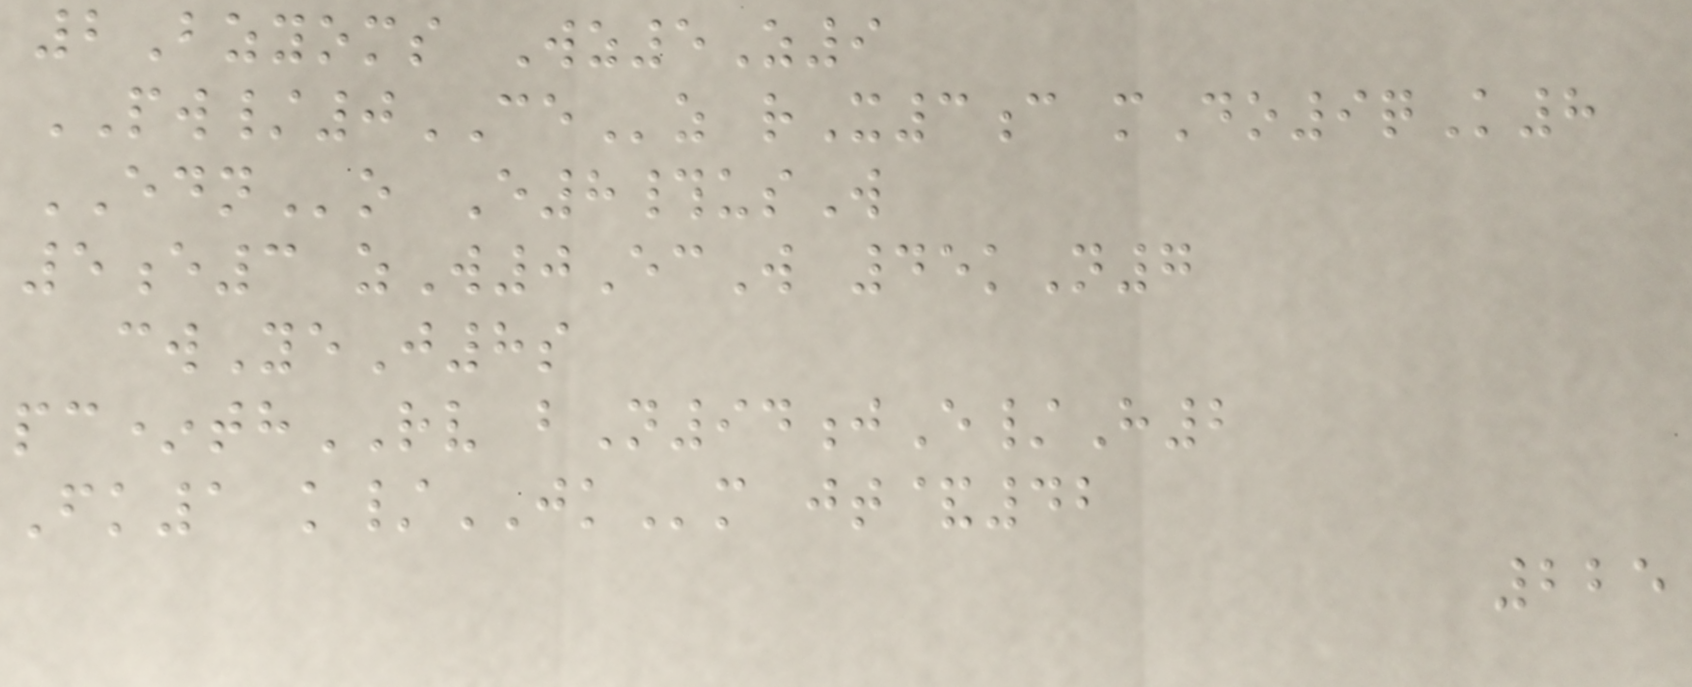2Bzyoms Wz5Z9
PW/0CEz rX3c mDo9qK8
EDNo E8#usW
5e3 zW0EcW 45kN7
cwYeJ8s
pc*thRV bN94jE/H2
Fk1 k/JKm jt&42
225
